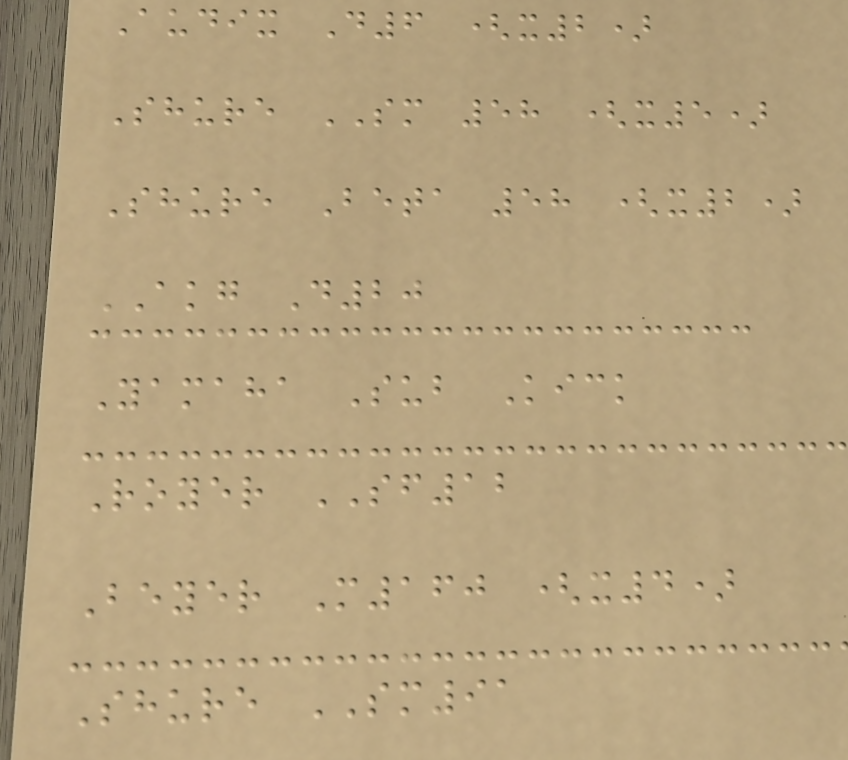Audix D6 (x2)
Shure SM 58 (x5)
Shure Beta 58 (x2)
AKG D20
Yamaha Sub Kick
Royer SF12
Beyer M160 (x4)
Shure SM91
